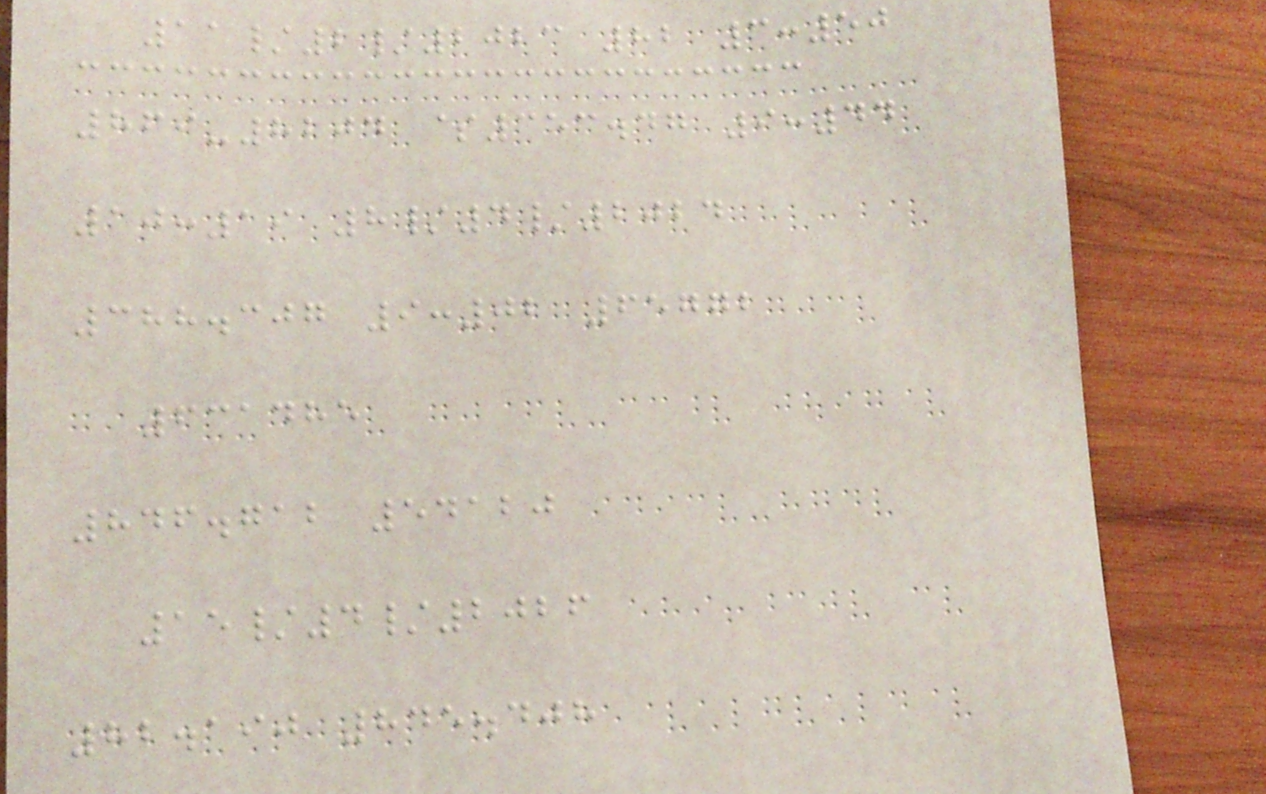11/2/2023 82 3:50
869-8204 $353.47 9:44
10:19 8/4/2024
388.307 9:02 65772
631485
846.712 54120
15/4/2026
82.190 845.408
